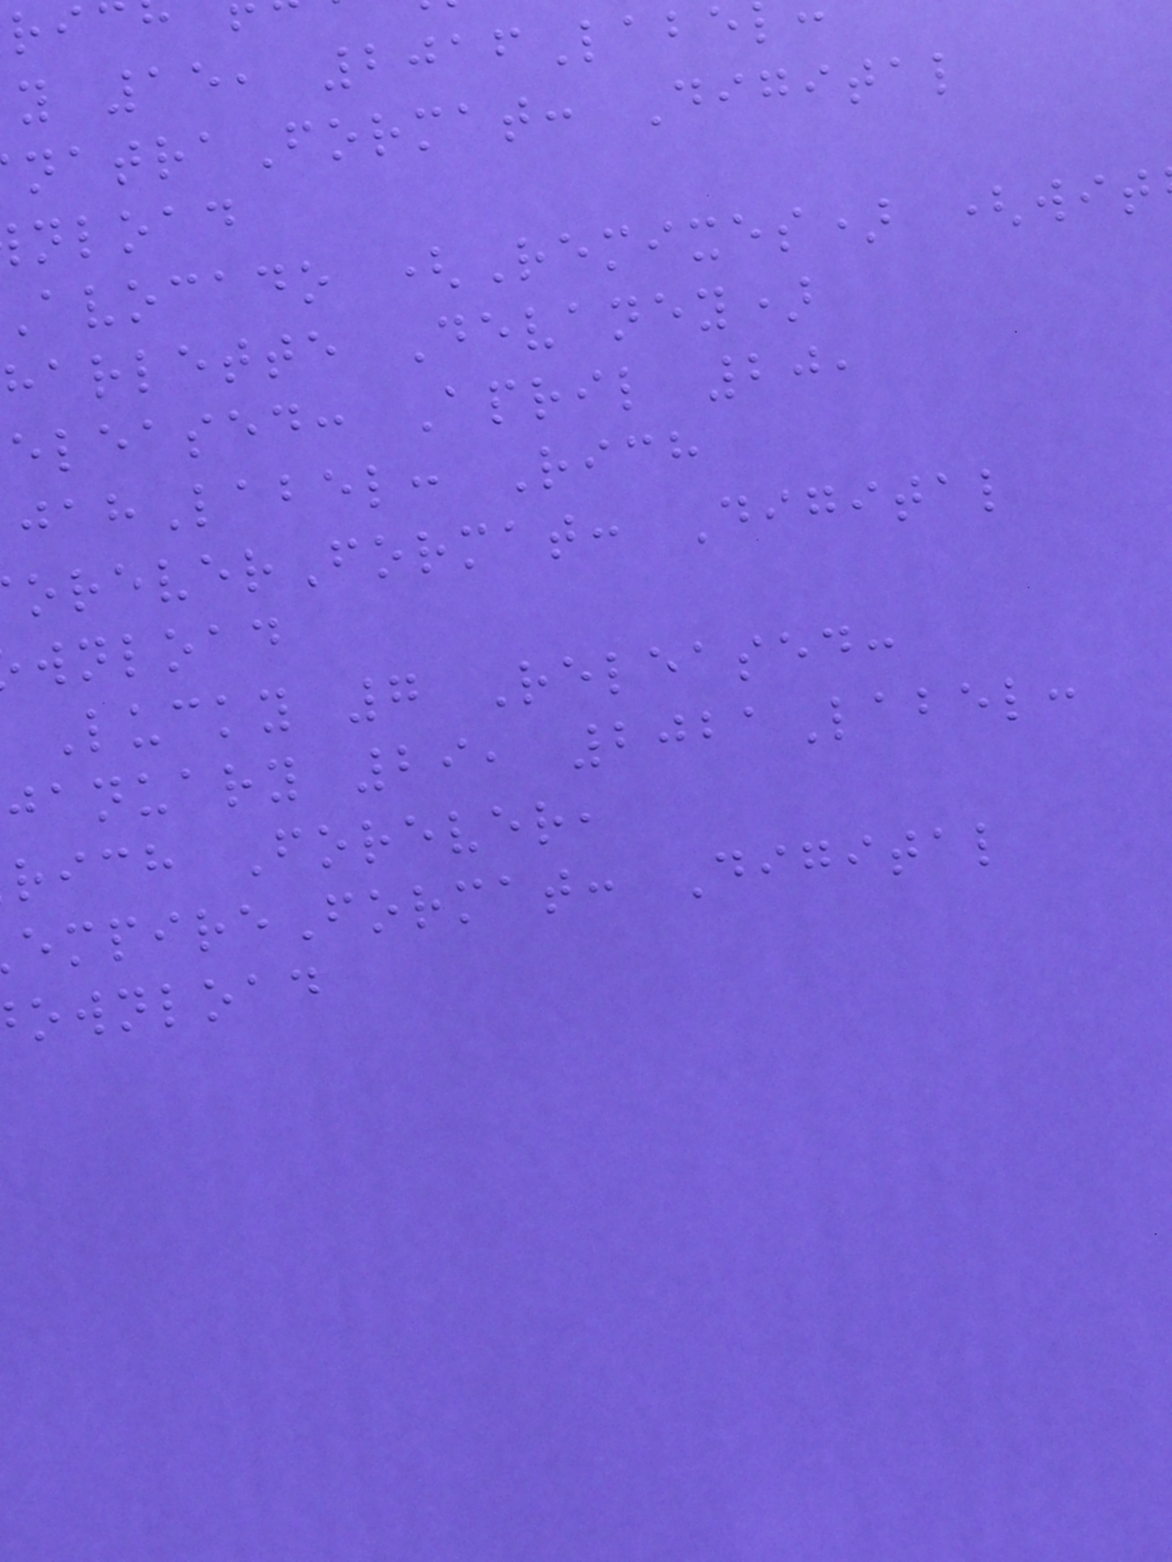y 15, 2016Labe
natraFormat: Digital
nload
avocado (Remixes) (wit
harlette Devaney)
eleased: April 20,
Label: Rich
oreverFormat: Digital
wnload
Lucky 7 Released:
january 29, 2021Label:
rich Forever,
mpireFormat: Digital
ownload
